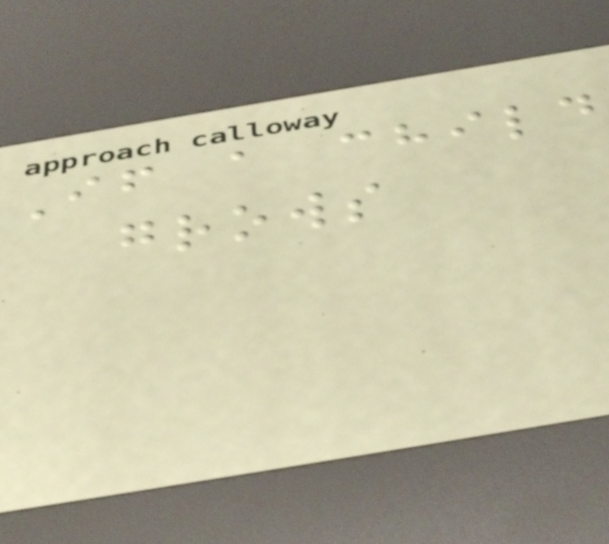If a child
grows
